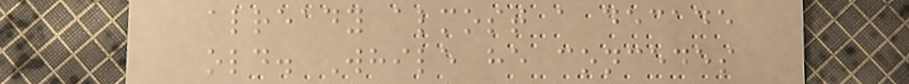already almost a decade
old. While he concedes
